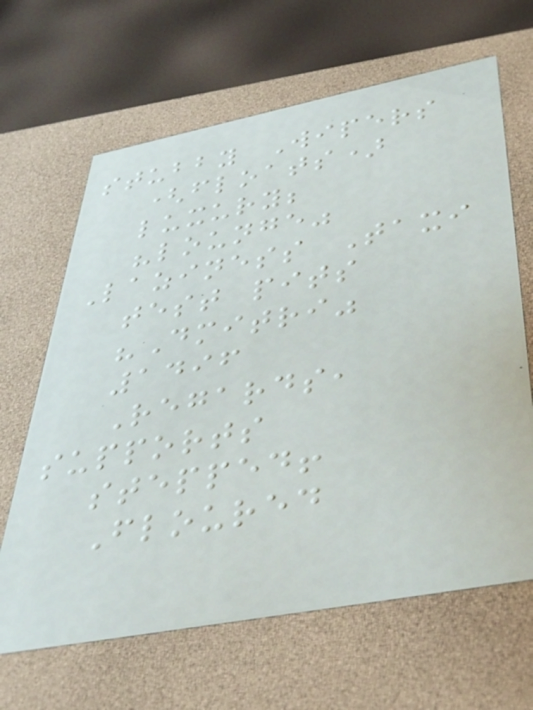stubby Wipers
(floats)
luxury;
"lounge"
Laziness Taxi
test pits
"Dmitri"
1496
Regards,
supports
stepped!
Floured
